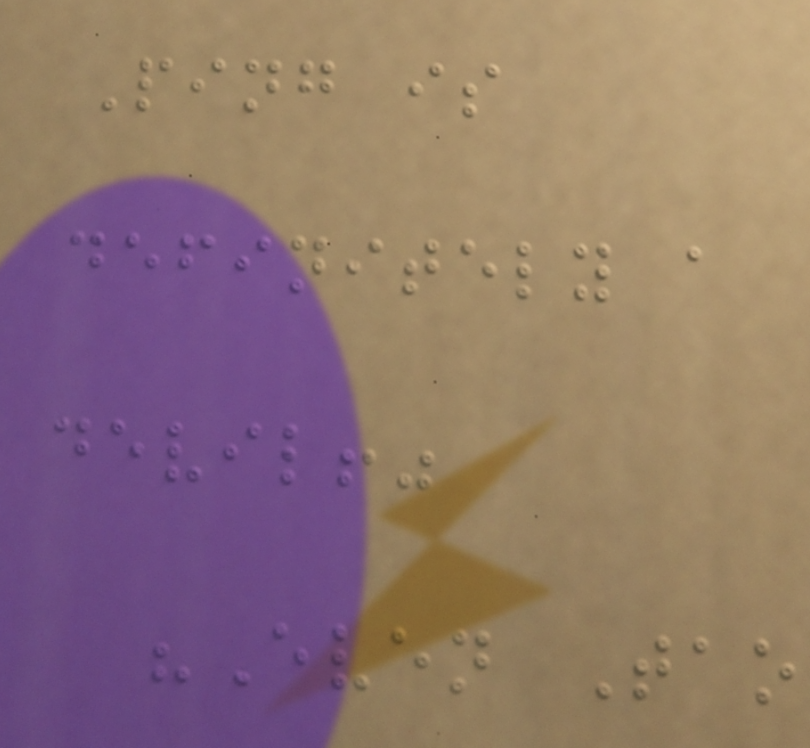Ping is
definitely a
devil!"
"Even Tao
